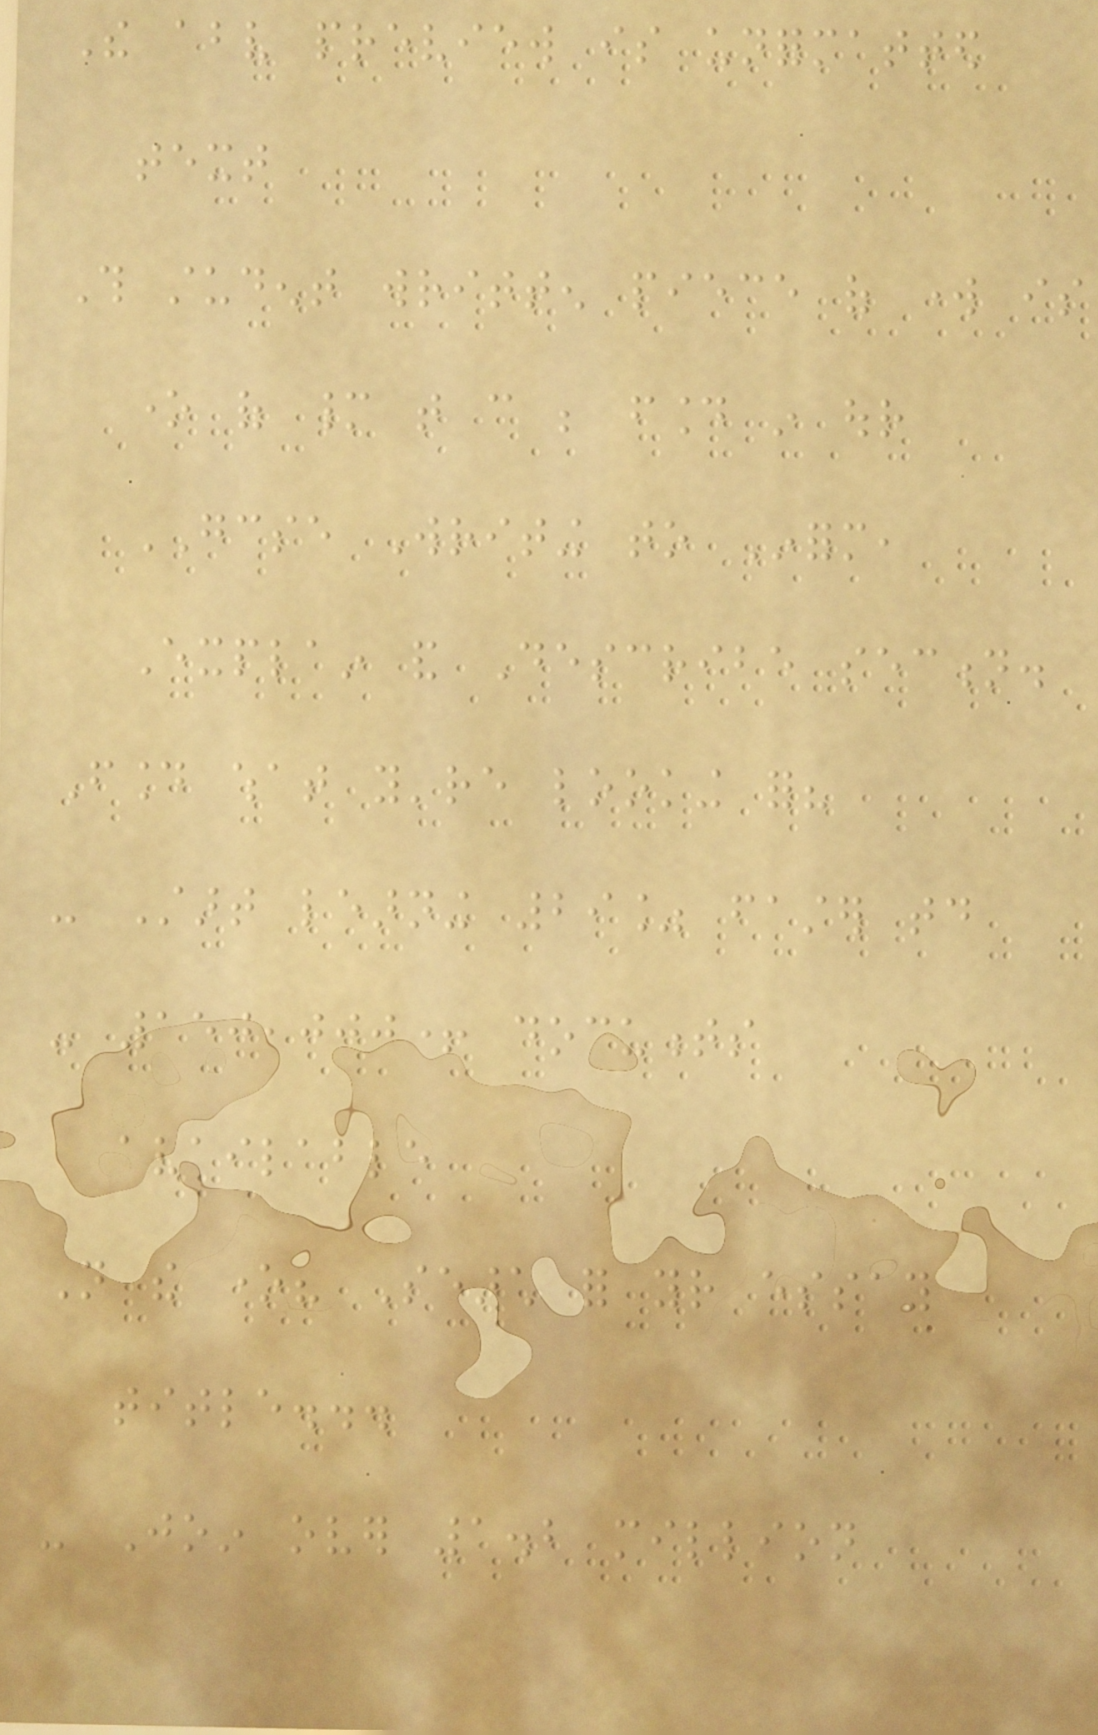The above preview is unformatted
text
This student written piece of work is
one of many that can be found in our
GCSE Writing to Inform,
Explain and Describe section.
Found what you're looking for?
- Start learning 29% faster today
- 150,000+ documents
available
Not the one? Search for your essay
title...
- Join over 1.2 million
